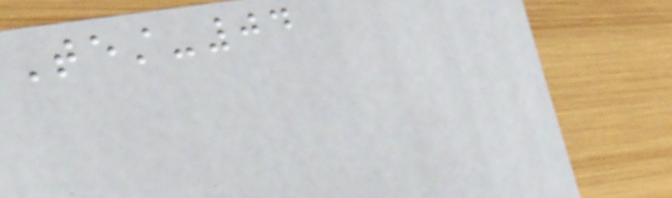Test-04
